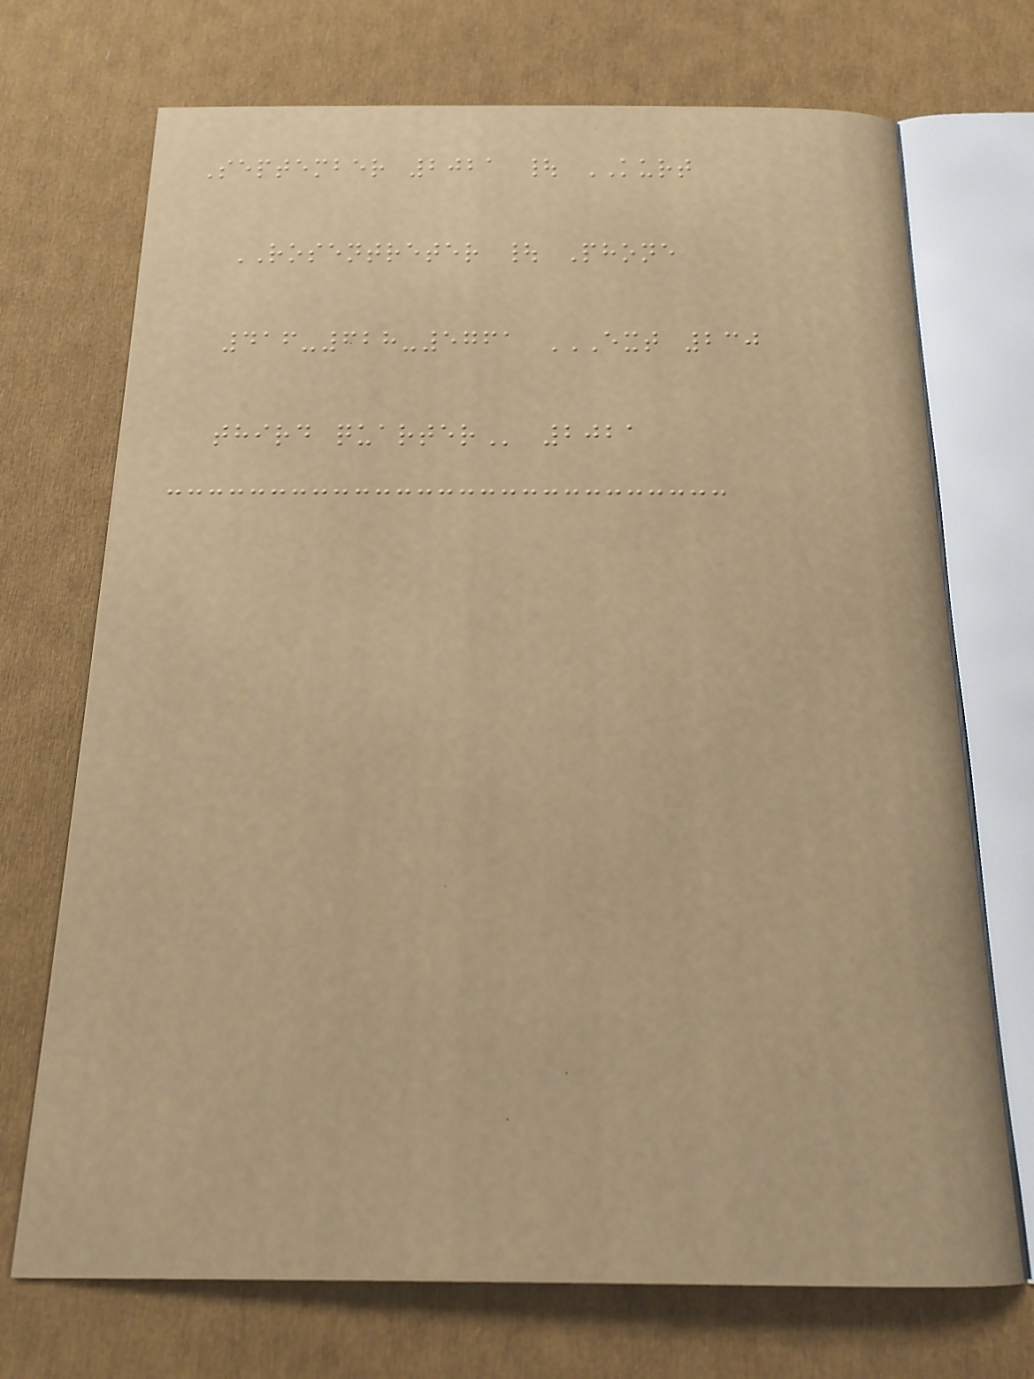September 2021 | KURT
ROSENTRETER | Phone
416-628-5761 EXT 230
THIRD QUARTER 2021
